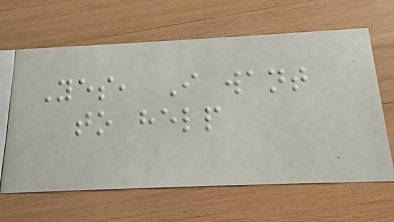Yes, I want
to help
